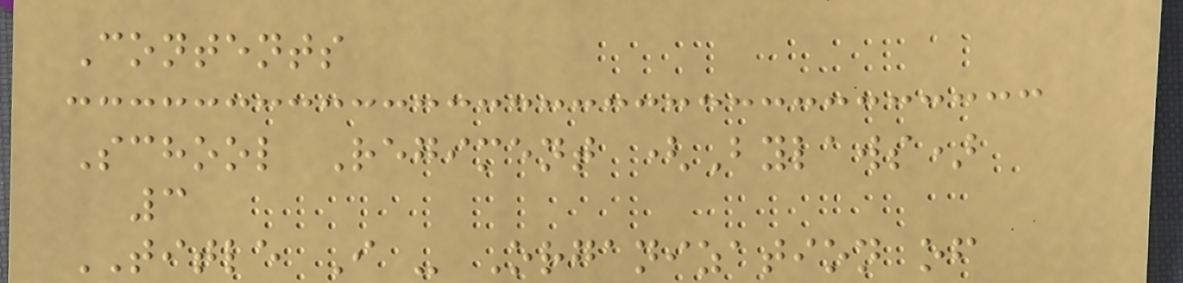Contents
School Regiment (Bylaws)
3
TITLE I - Organization of
